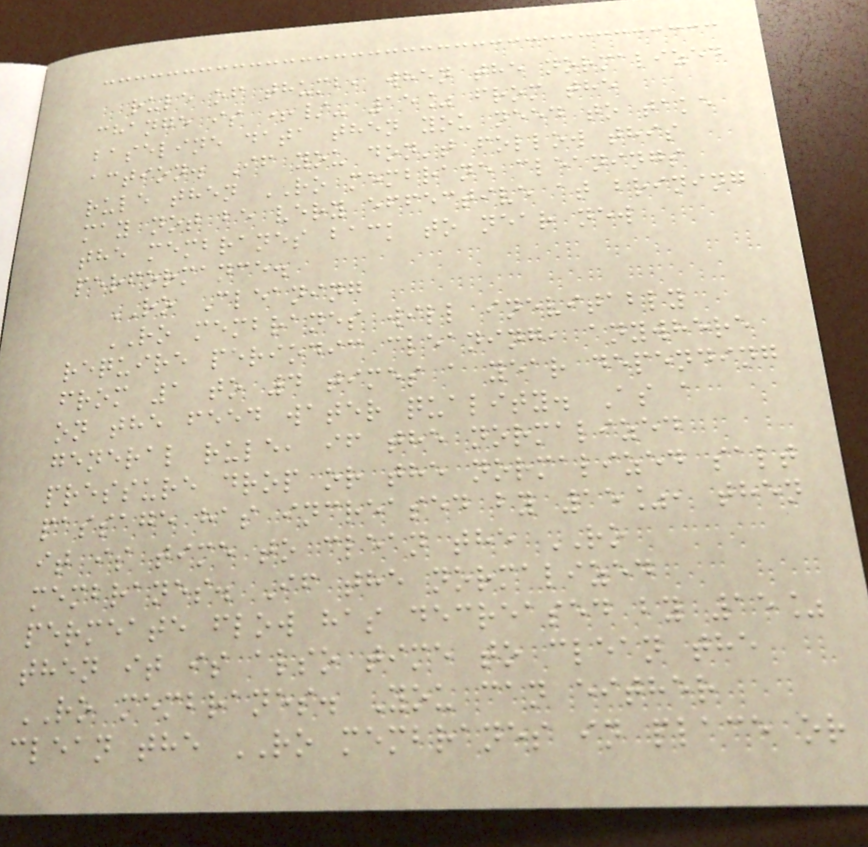rule of thumb, when the normalized
change is +/- 15% from the
baseline data then you need to take
action. If you don't follow this
rule then RO membrane cleanings
may not be very effective at brining
the membranes back to near new
performance.
RO Cleaning
RO membranes will inevitably
require periodic cleaning, anywhere
from 1 to 4 times a year depending
on the feed water quality. As a
general rule, if the normalized
pressure drop or the normalized salt
passage has increased by 15%, then
it is time to clean the RO
membranes. If the normalized
permeate flow has decreased by 15%
then it is also time to clean the
RO membranes. You can either
clean the RO membranes in place or
